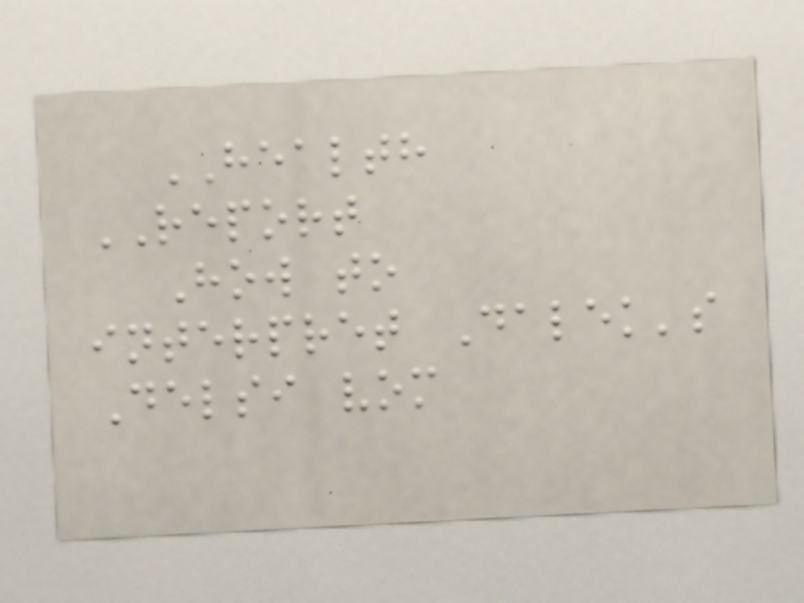HEALTH
REPORT
How to
interpret Dalek's
Delsi vom
